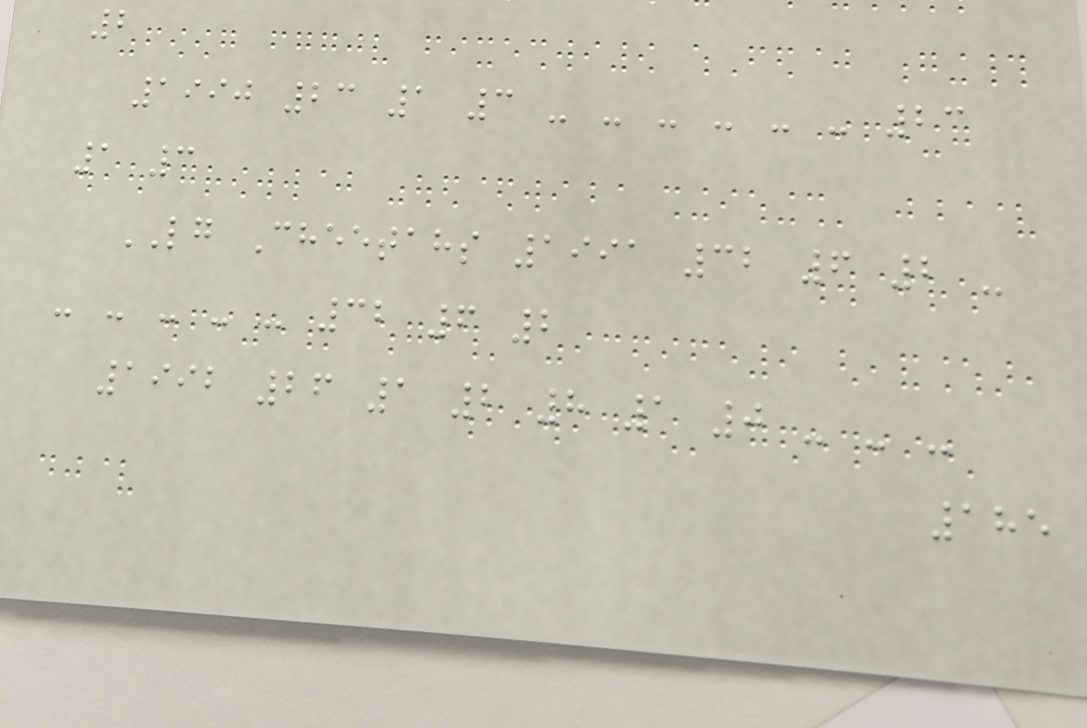2
1990 23 1 3 - - - - - - 23
1 3
LG Cheetahs 1991 32 6 2 -
- - - - - 32 6 2
1992 26 1 2 8 1 0 - - -
185
